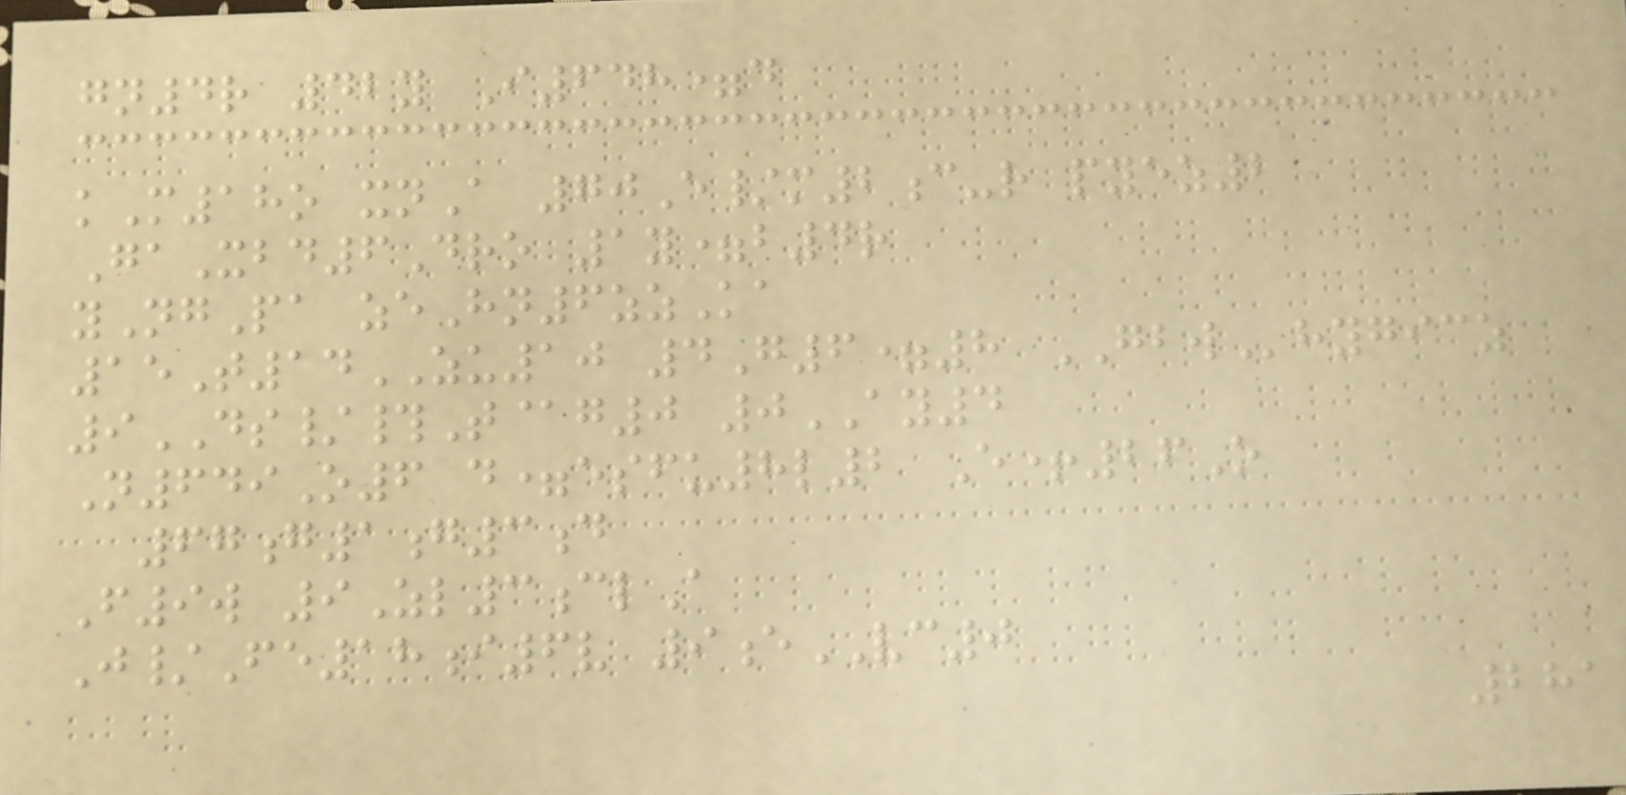gn4r 42y I648=d
kM18o xnA 70E/m2c-r pyez2
GaXbd6Dro 1y=b4r
yNgPa zeHn6zzKa
15T14ZU10 4G6=8 GBWhygicz
9DS/#T@g0 0AY4
N649O6 d=esfu8l2 E+26O
67g1g3d
F9w 9Zl3clA
J/Fe18i6v 9eVC0
281
